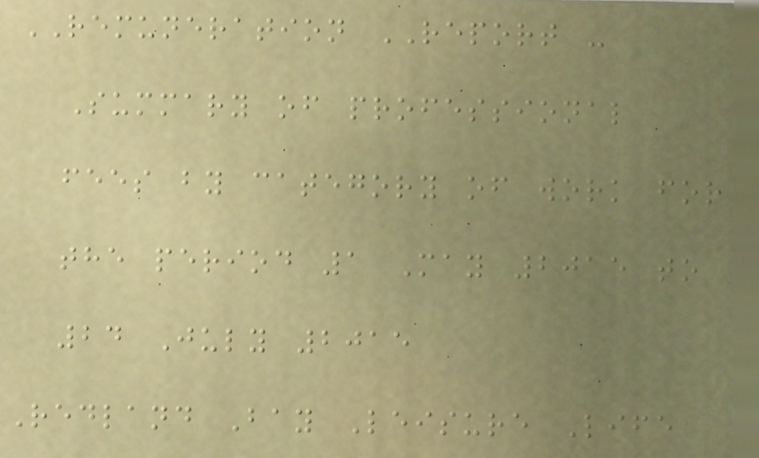REMUNERATION REPORT -
Summary of professional
fees by category of work for
the period 1 May 2015 to
24 July 2015
Redland Bay Leisure Life
